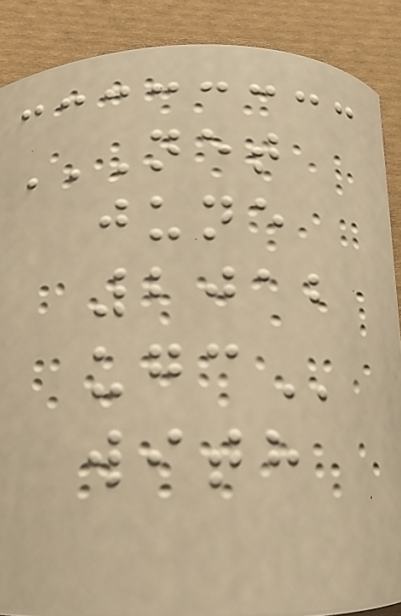NET
JUNE
2012
UGC
with
